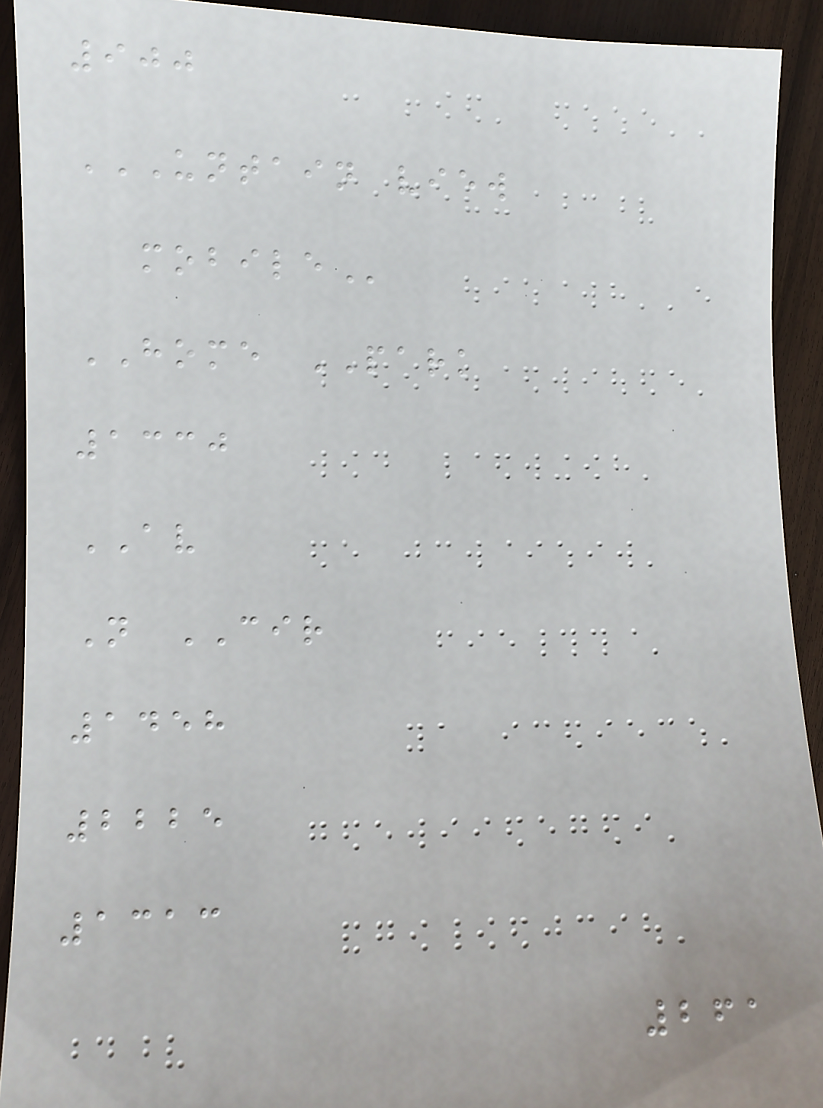900
UNTAIN VIEW
MOBILE
HOME PARK
1330
AV
N CIR
1458
2225
1313
261
